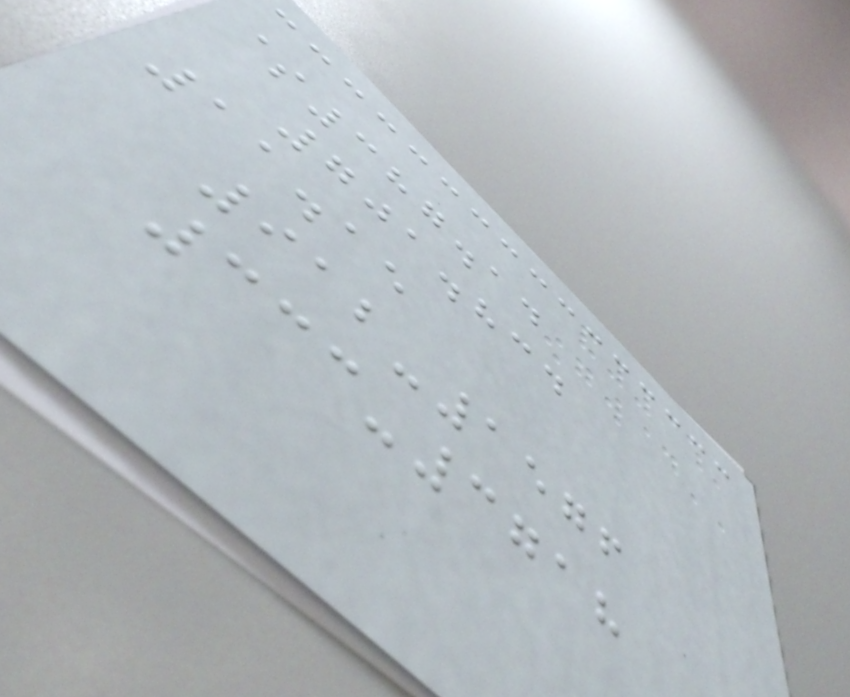$387.14
701.834
11.15
912-1576
333-3718
